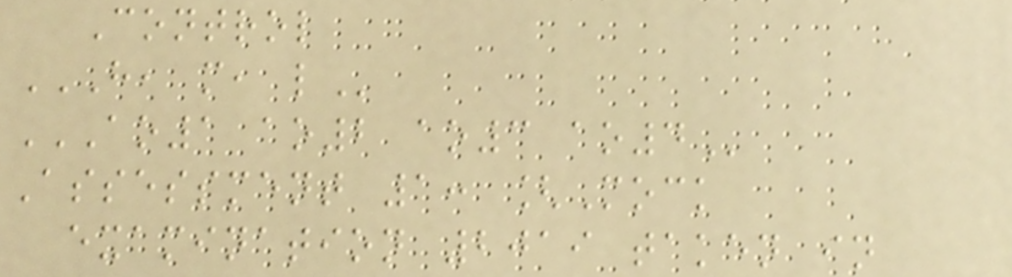Control
H, M, L
AO1 AO2 AO3 AO4
Assessment 1: [Mock
examination 2019 taken in
